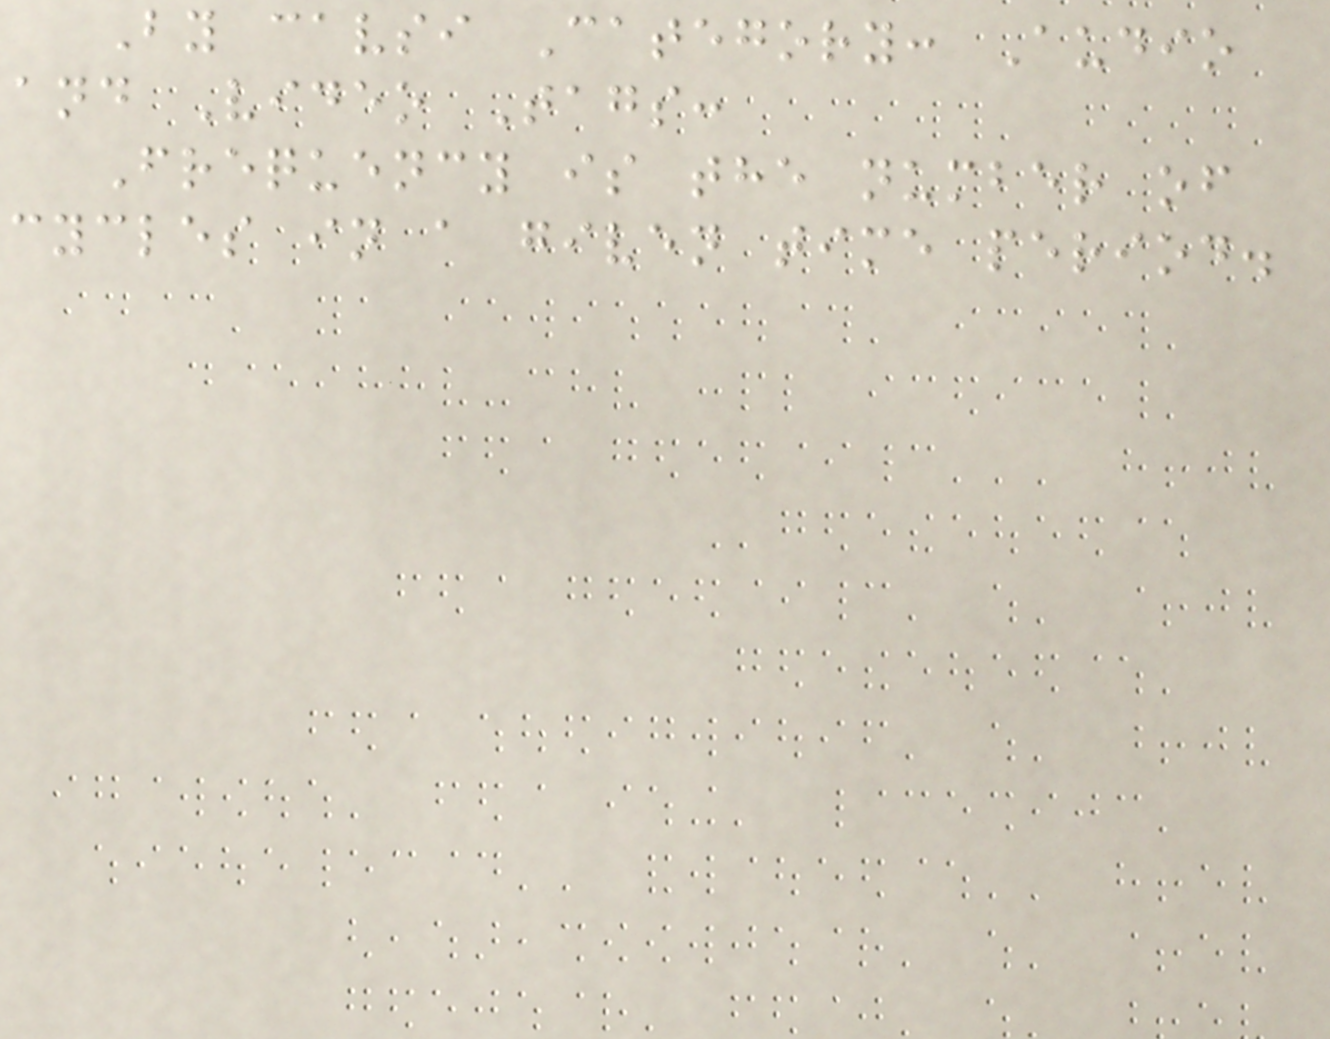By cavsi Category: Audio
and Video Tags:
Frequency is the number of
cycles in a given time period.
